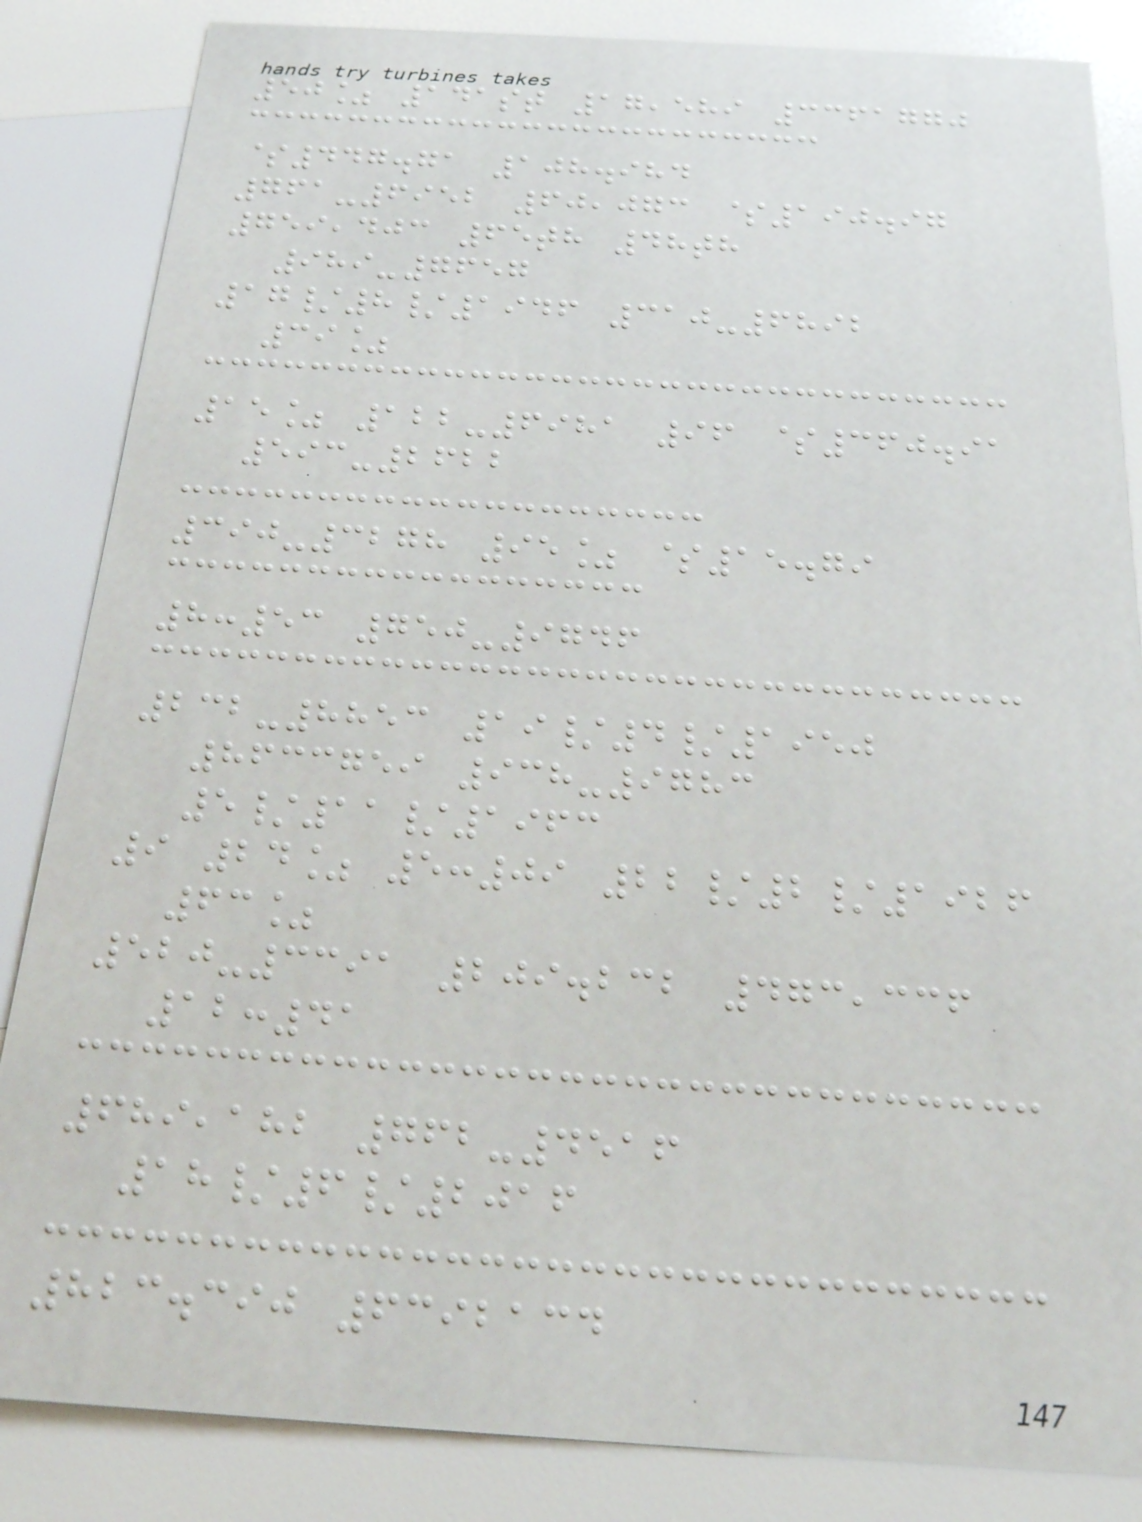50% 141st 17,589 3361770
$447.71 108.984
761-6952 60,073 $190.97
759,403 65th 48th
989-7657
17/8/1946 310-6892
39%
15% 122-6981 96 $360.91
593-2622
390-3278 95% $15.79
8:53 750-9746
232-8853 19/4/1950
8633759 938-9783
5/11/1963
9 24% 5:09 22/2/1926
63%
520-3391 209.232 473,336
12:41
689,182 762-4516
18/6/2016
823.390 6392134
